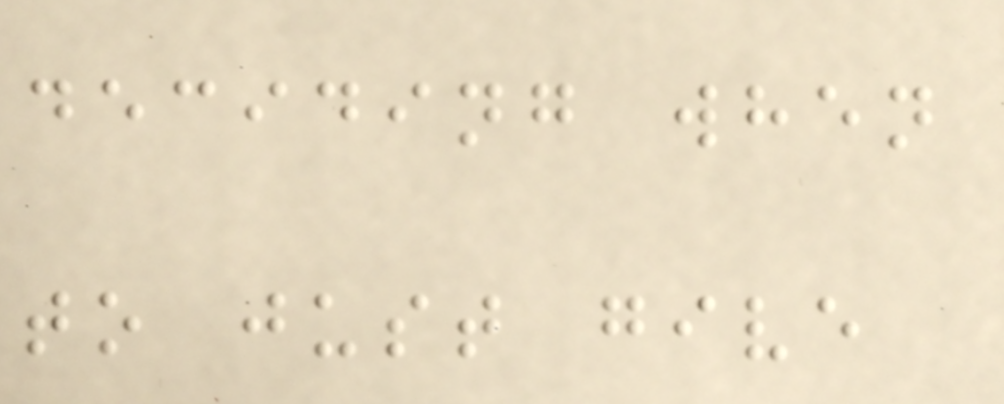deciding when
to just give
